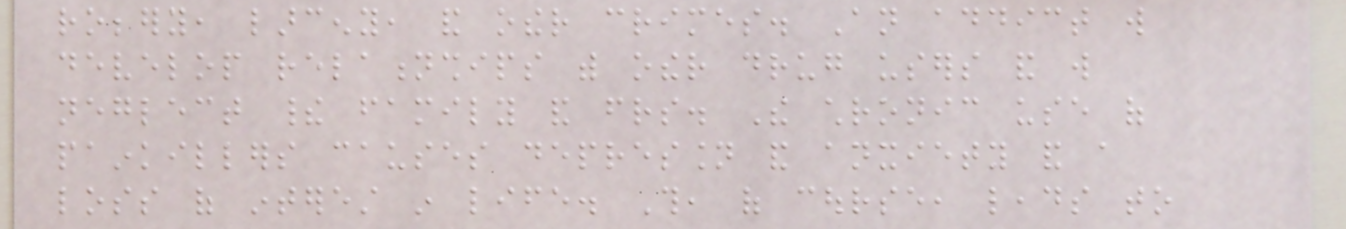robbery, larceny, and other crimes. An addict will
develop relationships with other drug users and will
neglect their family and friends. The chronic use of
painkillers causes depression and anxiety and a
loss of interest in life. This, of course, leads to
